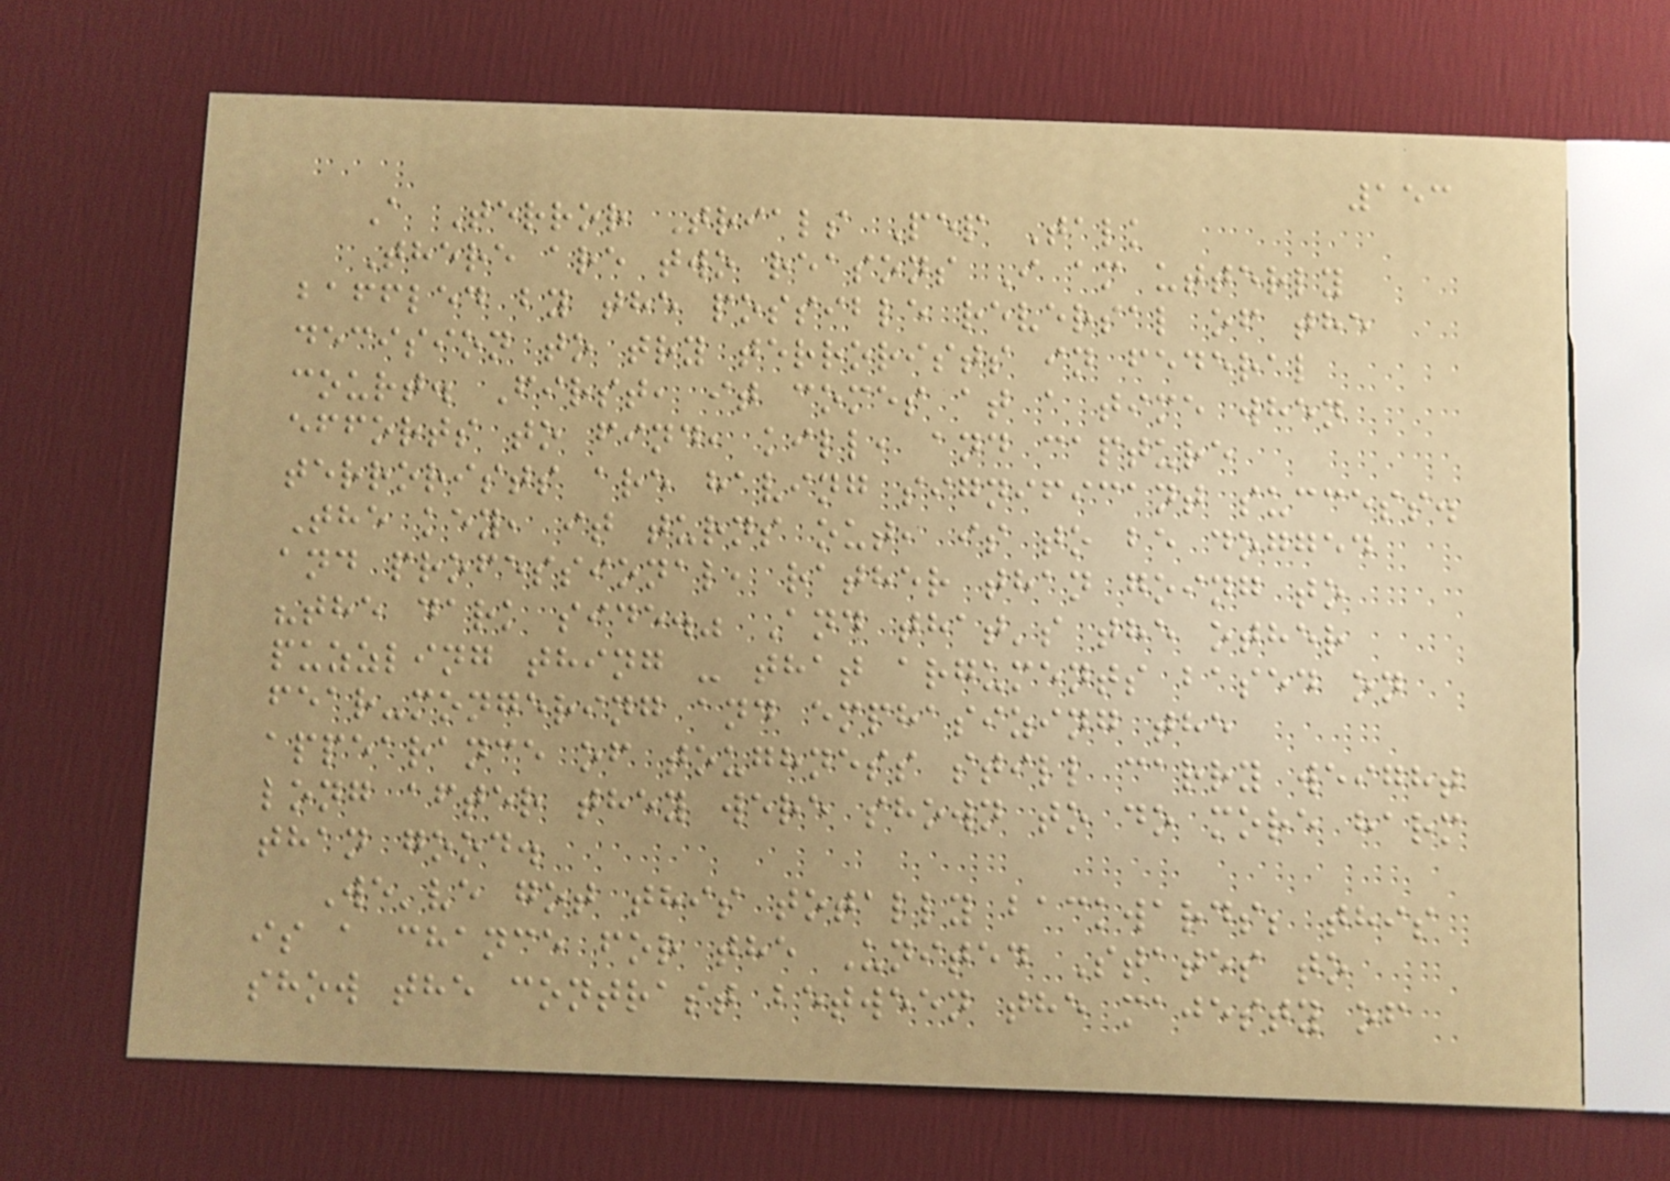153
A Terror Trials Pep Talk
There are two reasons I am utterly
baffled by the possible reversal of the
decision to try terrorists in federal
court. First, it comes at a time when
efforts to find, kill, and capture
terrorists are having significant success.
The key, it turns out, is to be dogged
and professional, rather than going to
"the dark side." And that's the other
puzzling thing - that arguments based on
fear-mongering and emphasizing the
appearance of toughness still carry weight
long after they were shown to do more harm
than good.
We've got this totally backwards; this
is a chance for the United States to
show the contrast between the majesty of
